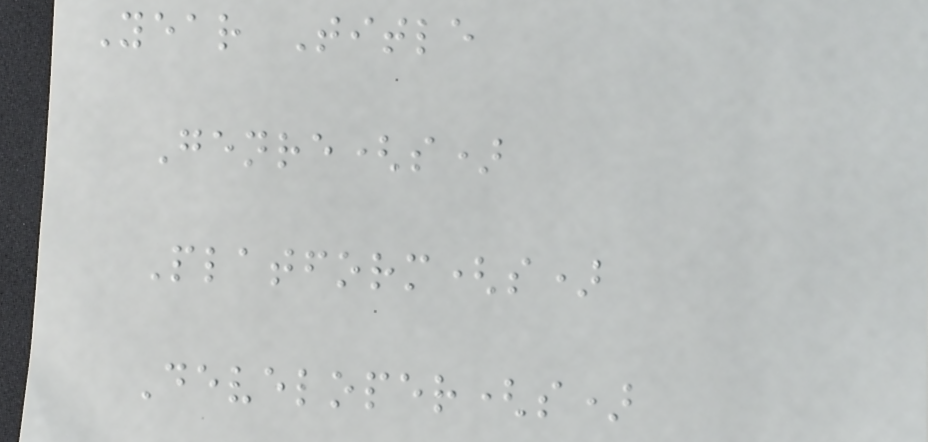Year Title
Genre(s)
Platform(s)
Developer(s)
